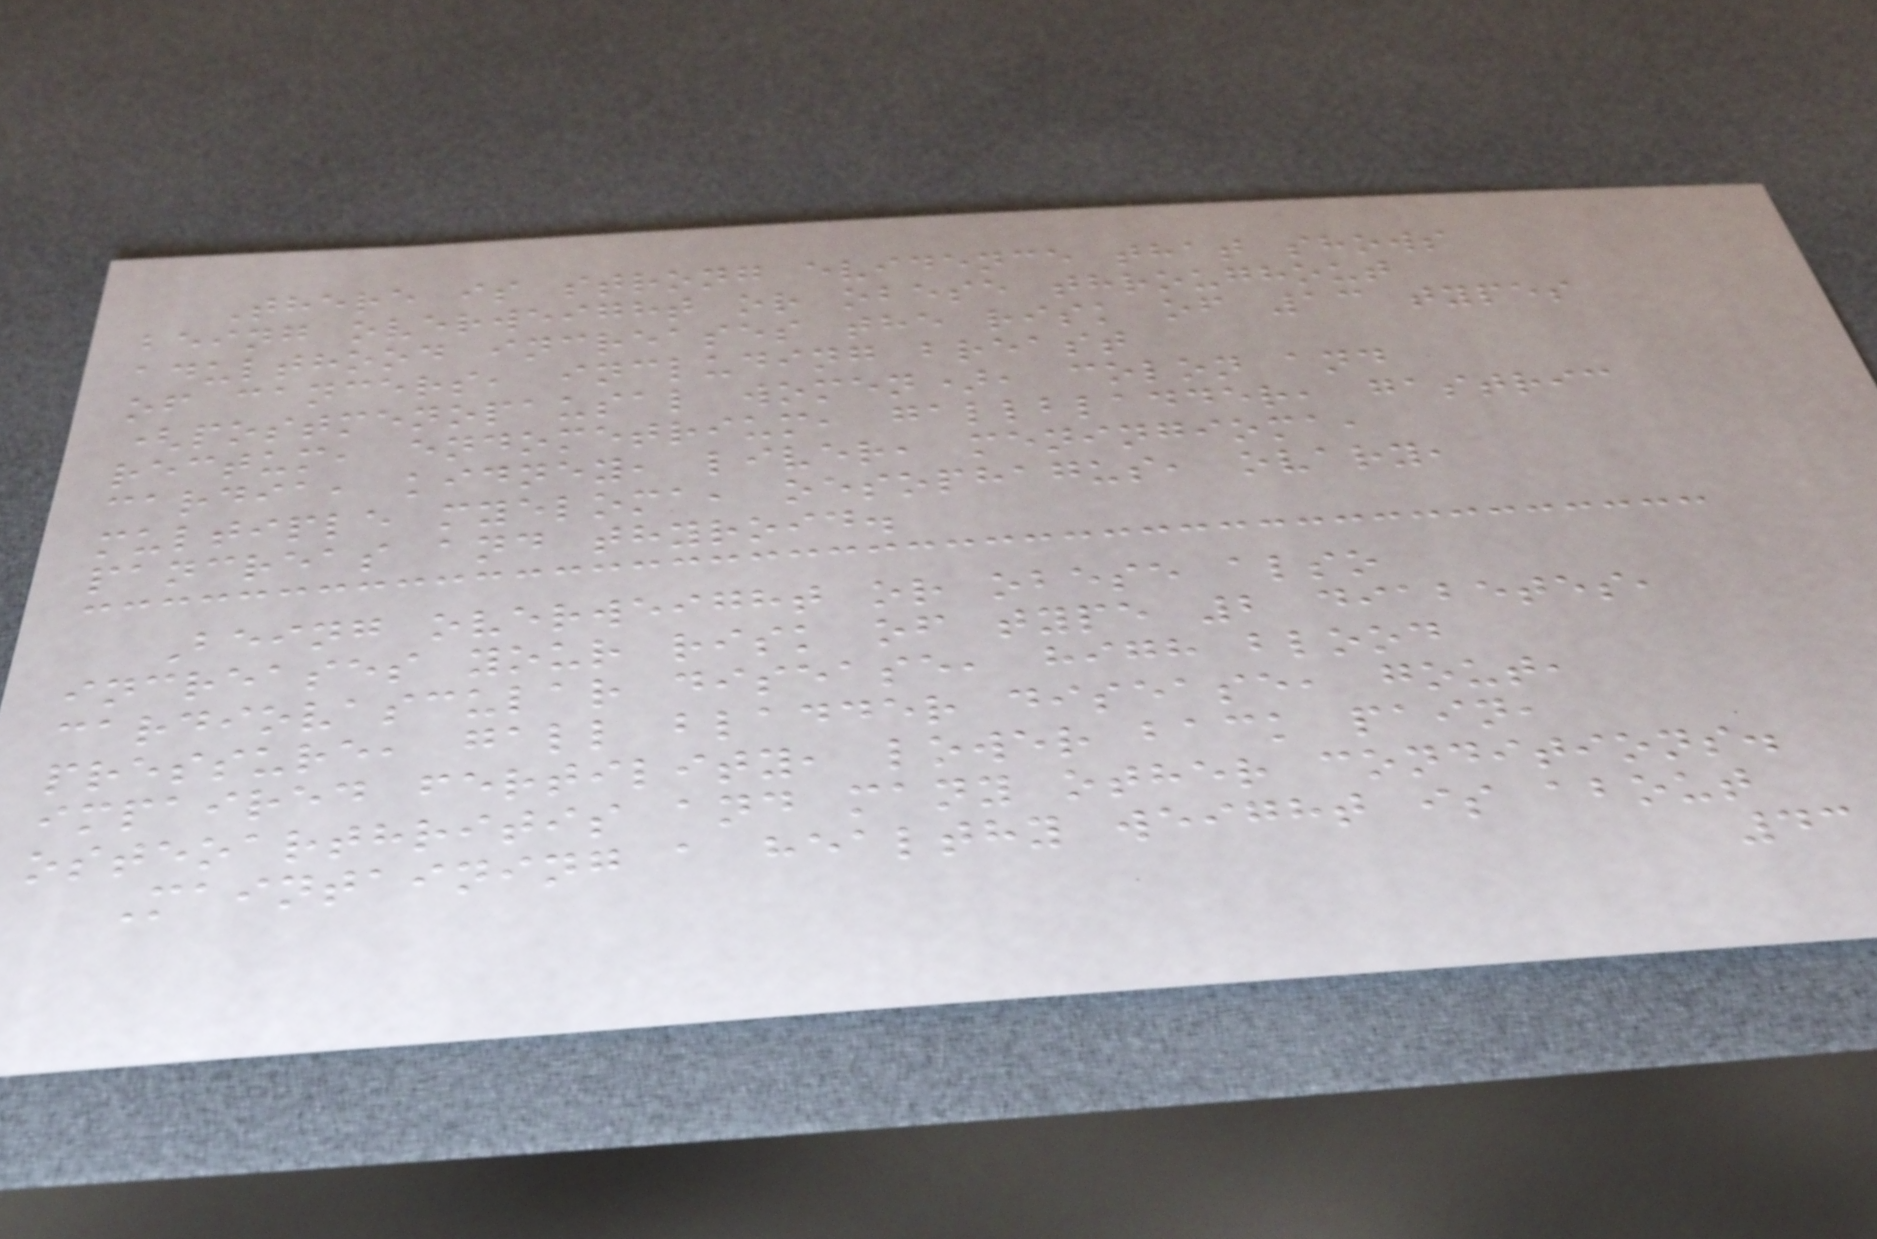There is strong evidence that shows
being overweight or obese throughout
adulthood increases the risk of 13 types
of cancers, including breast
(postmenopausal women), colon and
rectum, endometrium, gallbladder, gastric
cardia, kidney, liver, meningioma,
multiple myeloma, oesophagus, ovary,
pancreas and thyroid.
Being overweight or obese also
increases your risk of type 2 diabetes,
cardiovascular disease, high blood
pressure, gall bladder disease, gout,
impaired fertility, lower back pain,
osteoarthritis and many other conditions.
Maintaining a healthy weight is about
43
